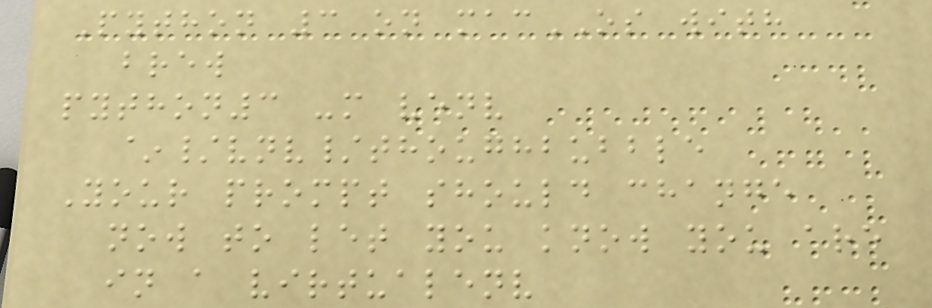Python 3 on macOS with
brew
python3 -m venv
~/vnv/thoughbubble
Your prompt should change
now to let you know you are
in a virtualenv
